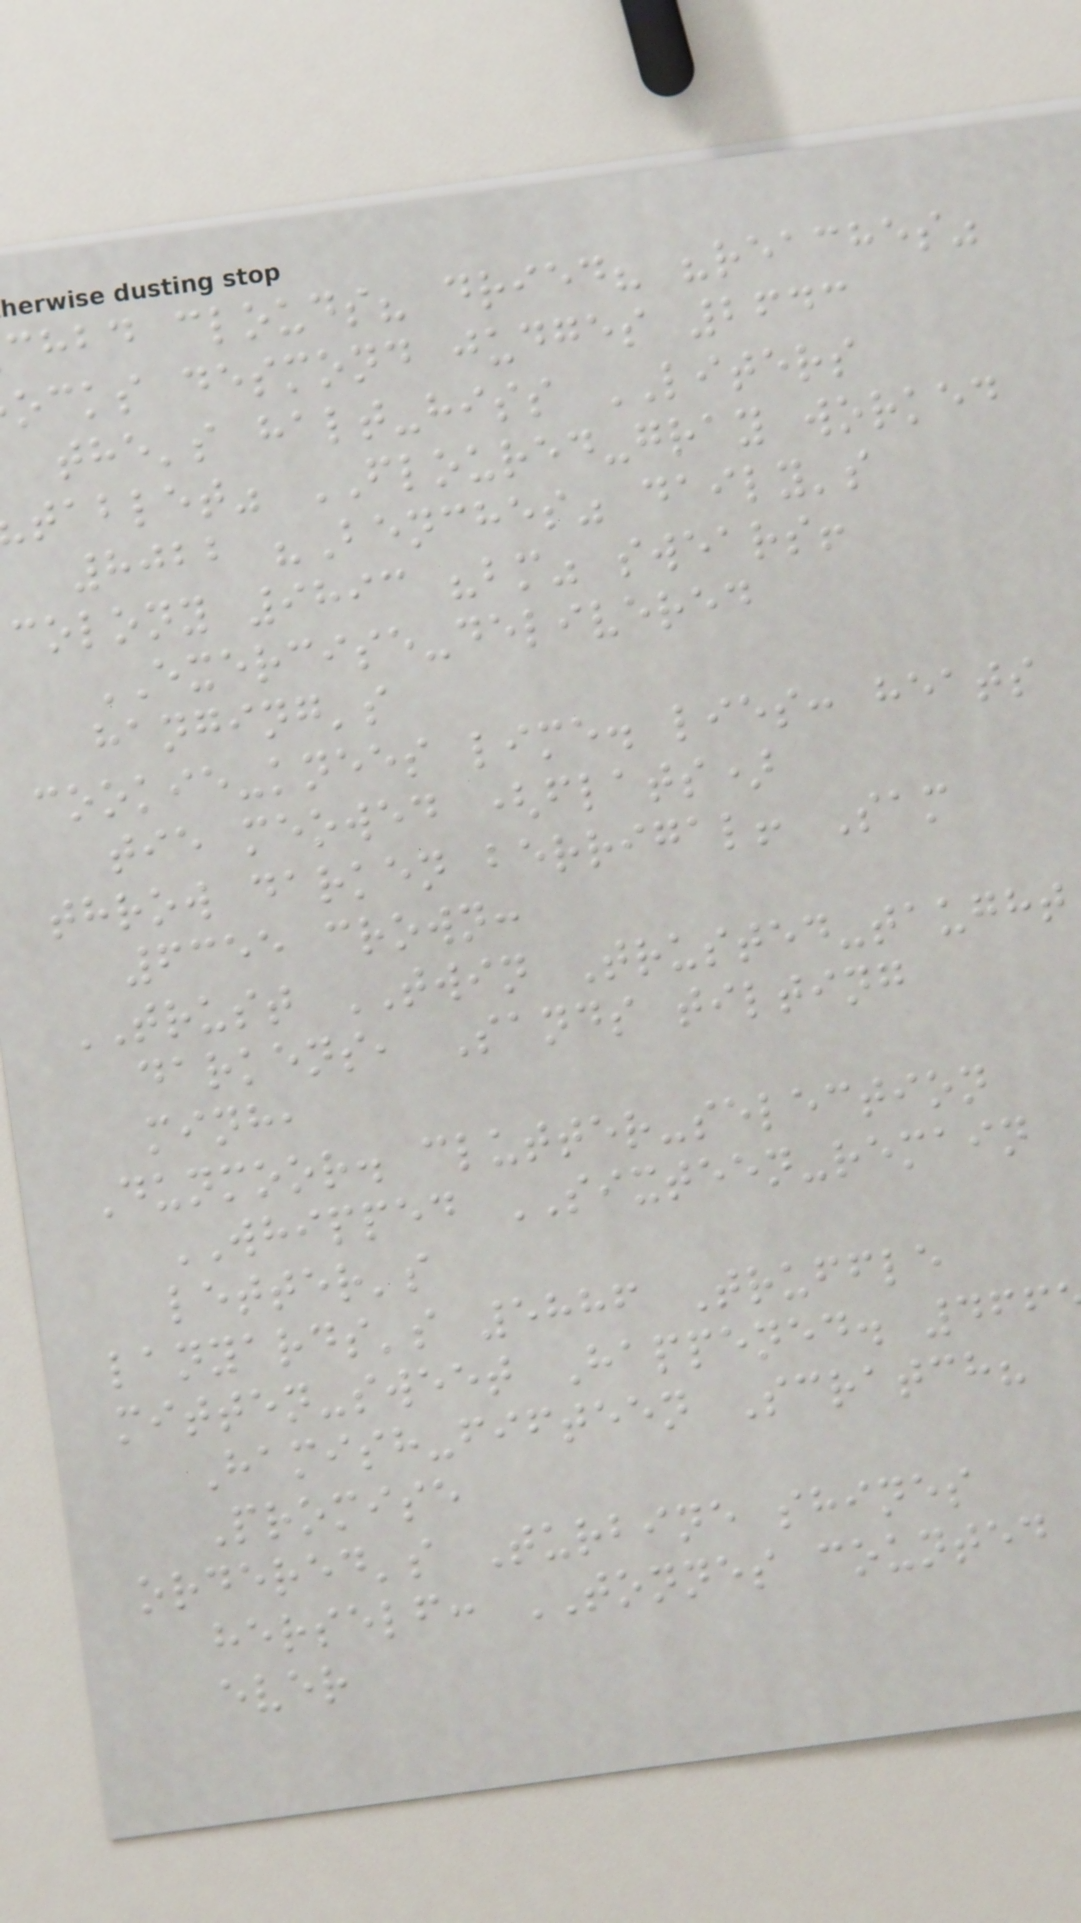chbd clouds? dried? "reaches"
ocks desmond judges 2643
the's halt-hiss LITERS
tablet" FLOURED-gray worked
8022 "Benches" daily's
colony 9893 "bm" swears!
EXERCISE-delivered
hanging's
cookie-knees lime. lies: heats
tie meowed (flats)
throw darken berrigal! Sam
6355 crown:
TRUST TWIN Trusted-taught
darkens, Sands tilting
minh,
Dunmoor. clutter-selection
WHIPPED SIXTEEN-remain
letter's
lanyards's 5886 Truffle
mitten-sweet Happened. 466
Hamish-fifteen Scratch?
Promise
ordered's Turbine shines
herself: TONNES counted
ever
